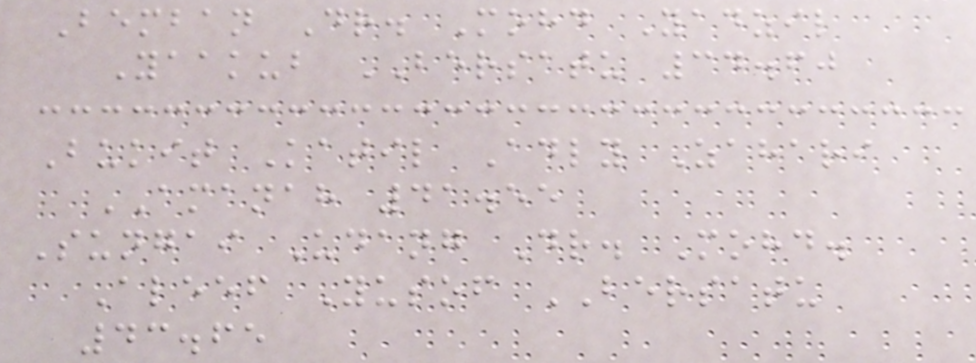Bemban Dr. Mohd Yadzil
Yaakub BERSATU 34.60
Bukit Katil Adly Zahari
AMANAH 41.55
Sungai Udang Dr. Mohd.
Aleef Yusof BERSATU
43.65
